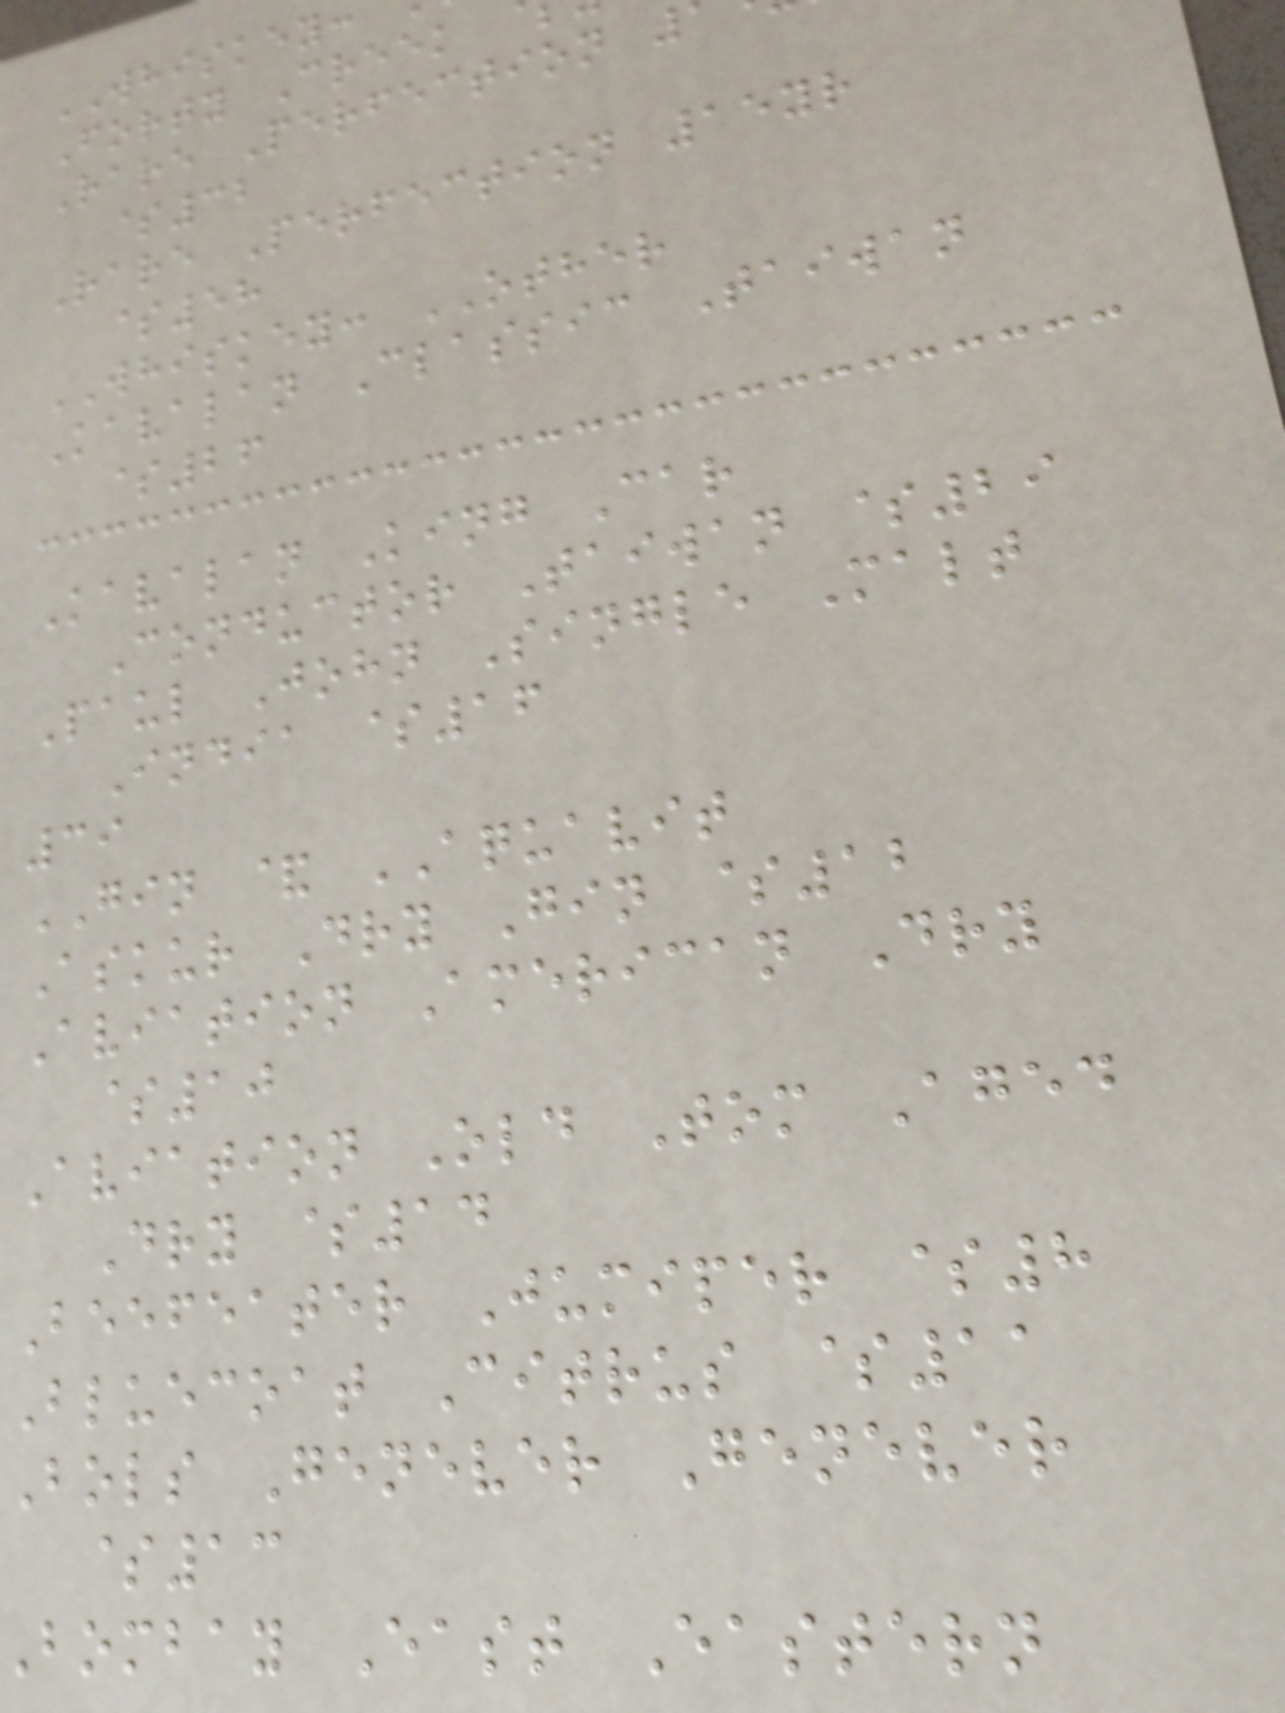WHISKEY:
Forty Creek
Rare Perfection
$32
Rare Perfection 15yr
$58
WHISKEY: OTHER
Kavalan Classic Taiwan
$26
Kavalan King Car
Conductor Taiwan $29
Paul John Single Malt
India $16
39
GIN & AQUAVIT
Askur Dry Gin $12
Aviation American Dry
$10
Aviation Old Tom Aged
Dry $14
Beefeater Jumiper $8
Bluecoat Citrus $11
Bols Genever Genever
$13
bombay East Eastern
